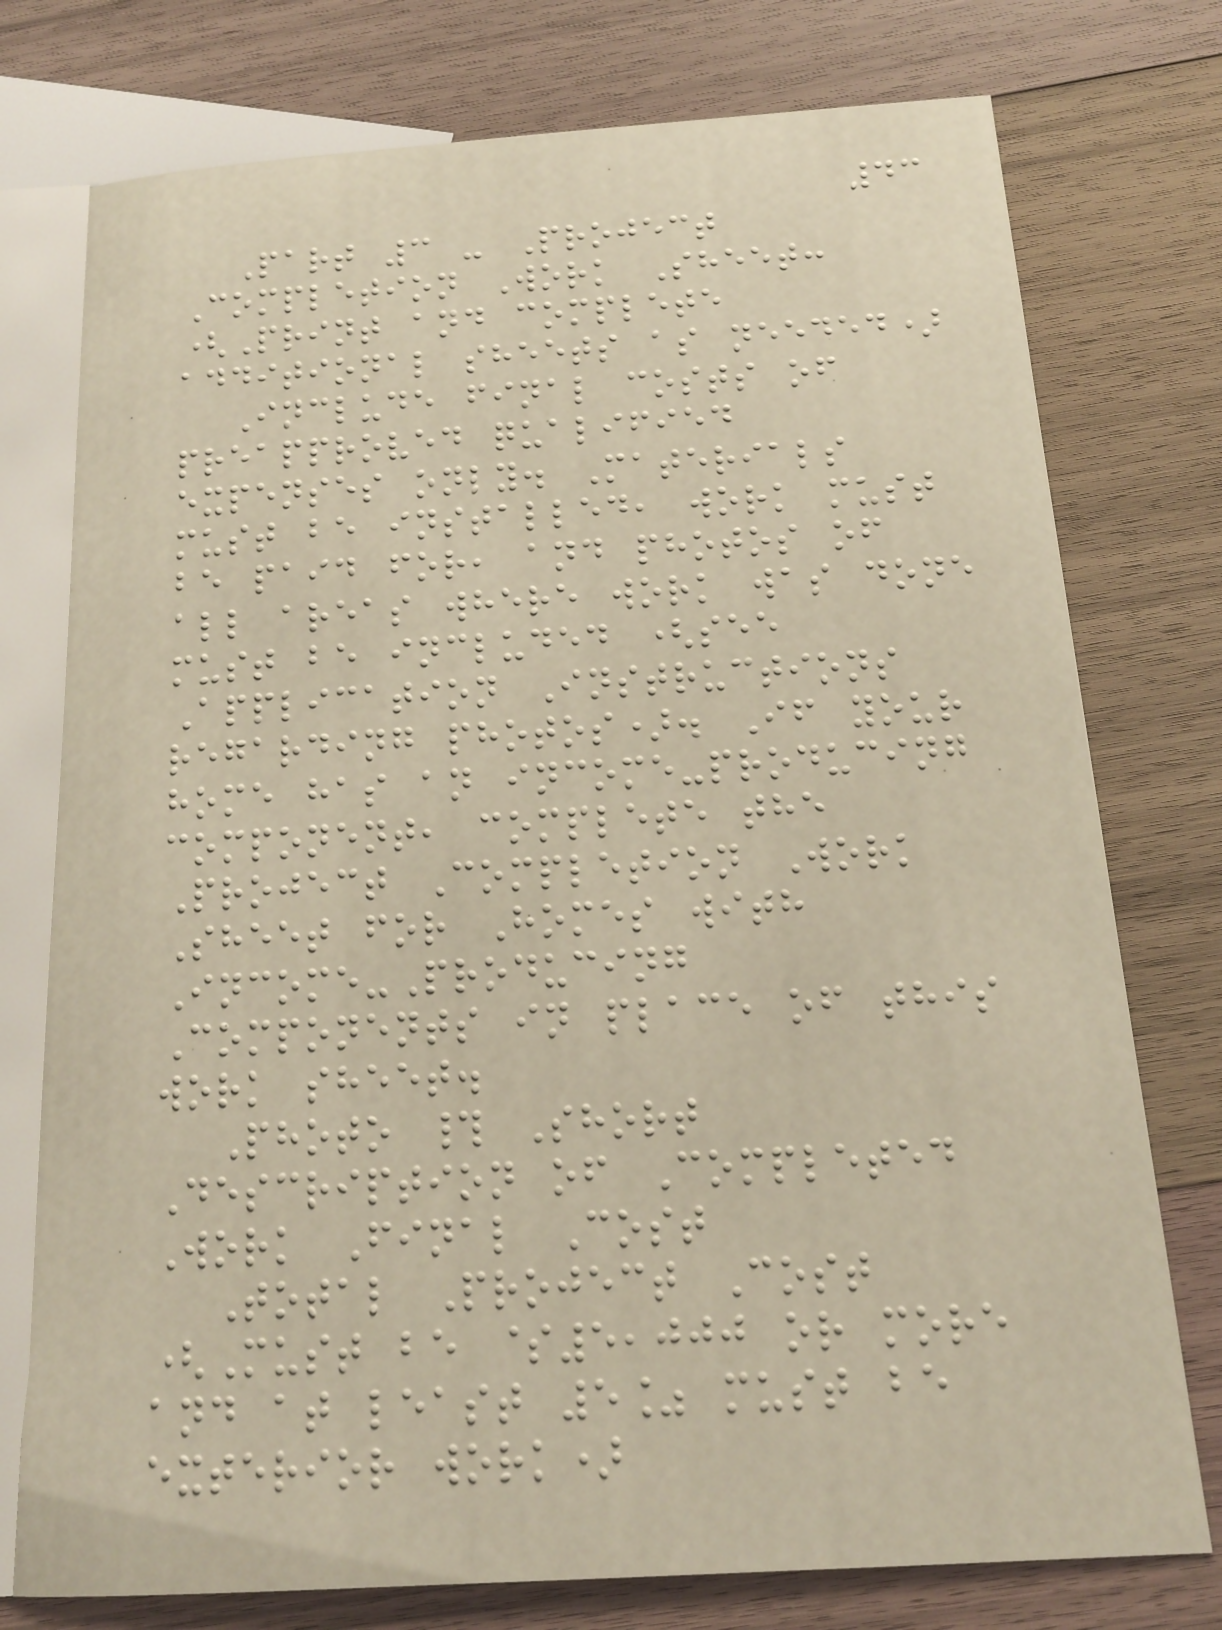43
Part 3 - Project
Completion Work Sheet:
(Print and complete
additional sheets as needed)
Include final costs of
preapproved qualified
expenses only. Materials
must be installed, work must
be paid for, and photos of
all areas where work was done
must be included (see
Application Instructions
regarding photos). If your
home has an income-producing
component, complete the
Project Completion Work
Sheet for Homes with
Income-Producing
Components in place of this
work sheet.
Photo # Short
Description of Completed
Work Final Cost
Total Project Cost
(Must be $5,000 or more
and at least 5% must be
exterior work)
